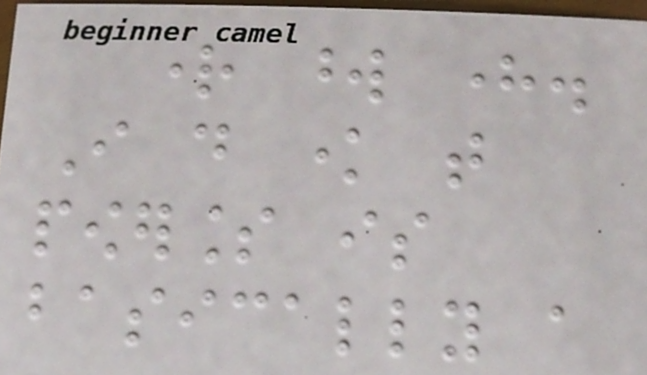right word here.
I do know that
powerless is
basically a
